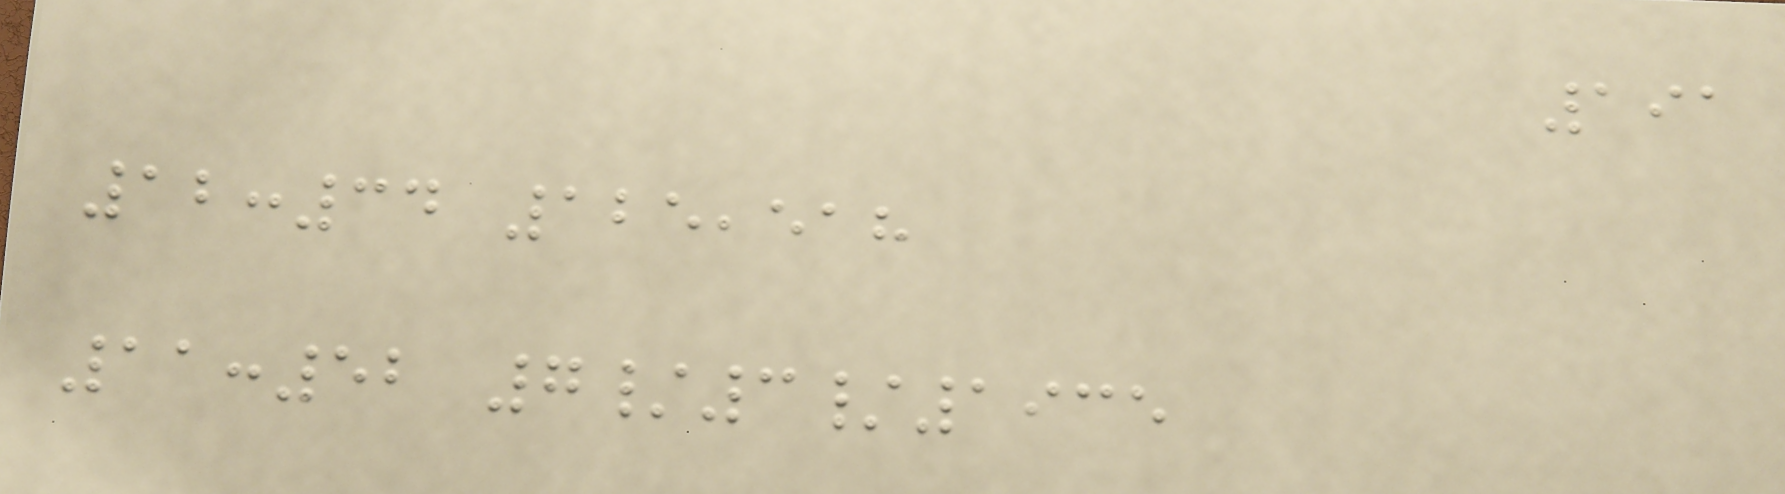191
12:34 125,518
11:52 7/3/1935
